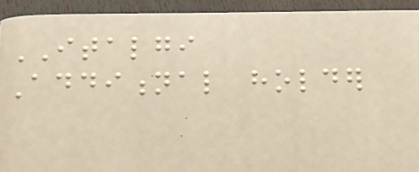ITALGI
Additional holder
